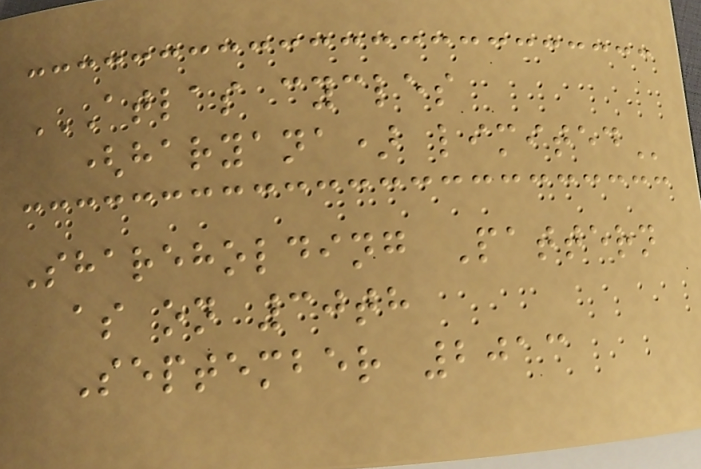ATLAS CYCLES
(HARYANA) LIMITED
Shareholding Pattern
as on 30th
September 2013
